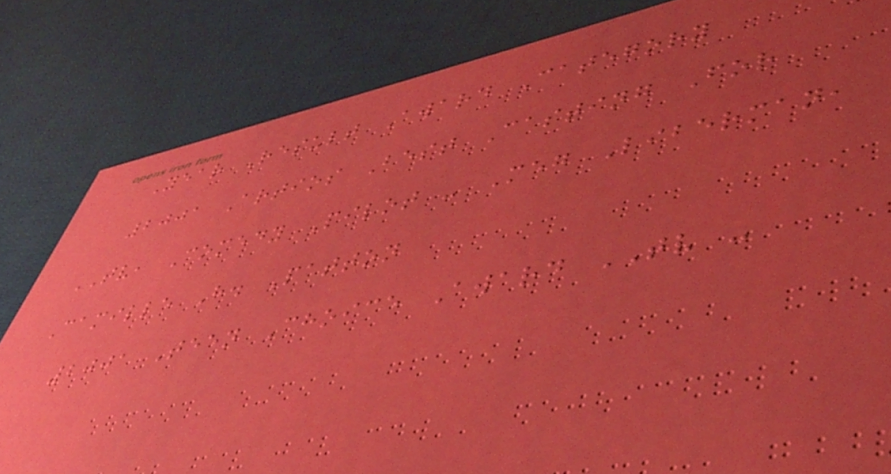Year Result Award Category
2001 Artios Best Casting For
TV, Comedy Pilot - Meg Liberman,
Camille H. Patton
2001 Teen Choice Award TV -
